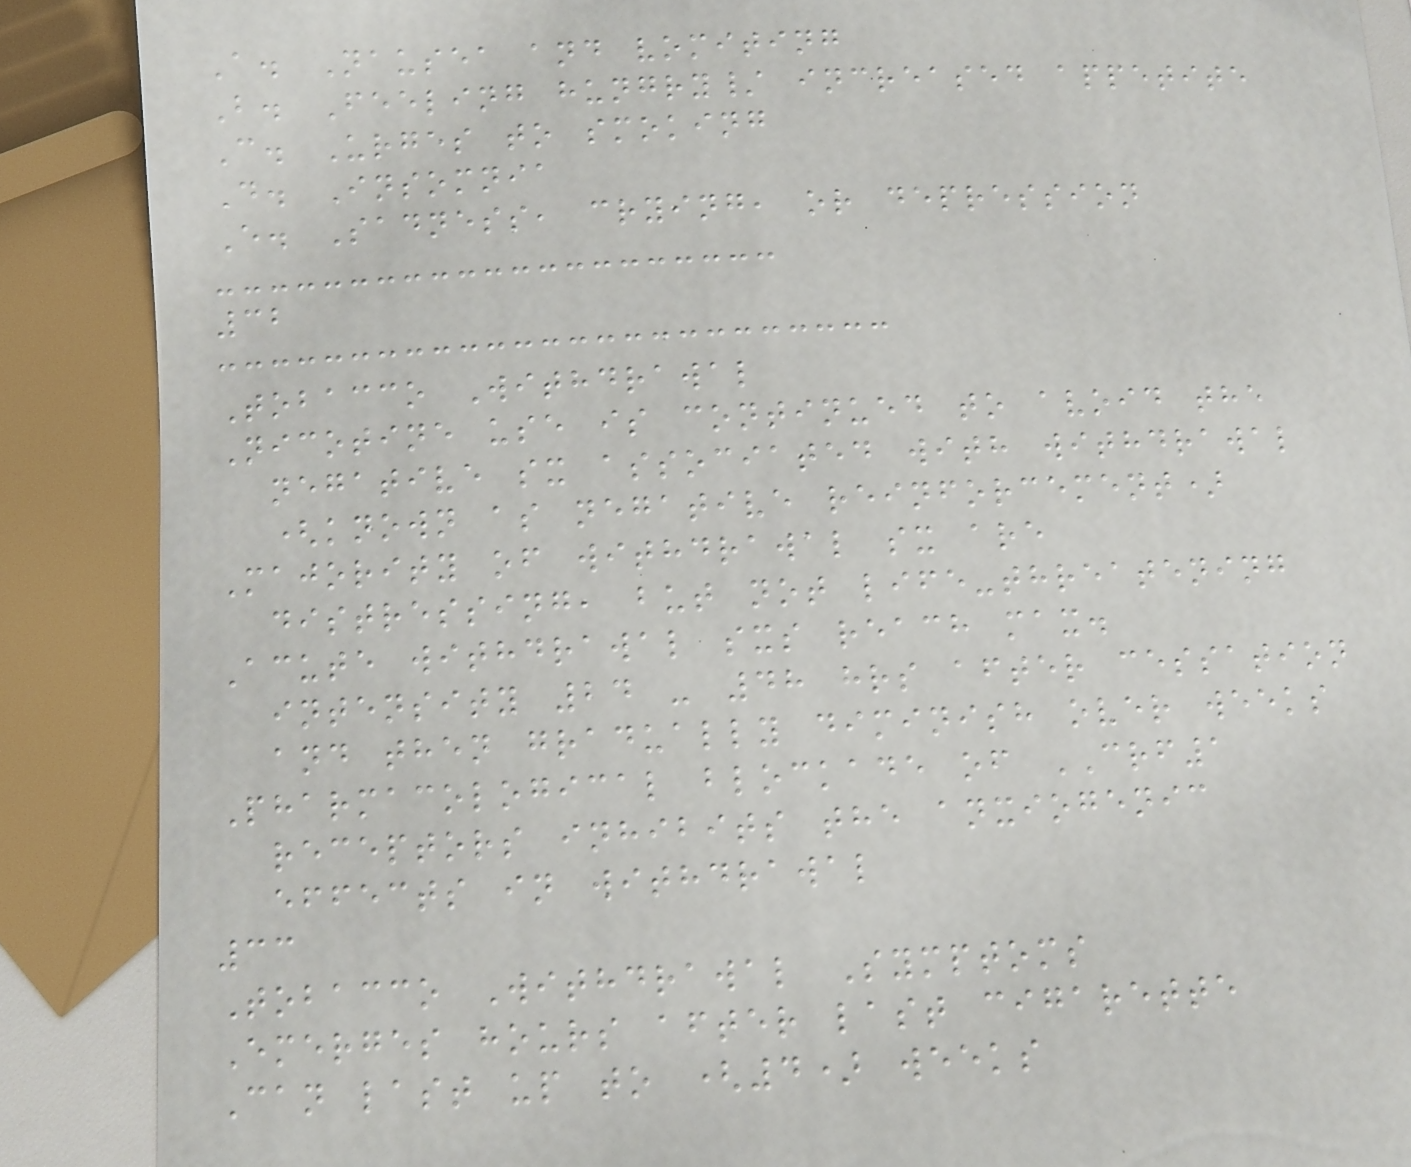A. Nausea and vomiting
B. Feeling hungry/ increased appetite
C. Urges to smoking
D. Insomnia
E. Sadness, crying, or depression
32
Tobacco Withdrawal
Nicotine use is continued to avoid the
negative sx associated with withdrawal
(known as negative reinforcement)
Majority of withdrawal sx are
distressing, but not life-threatening
Acute withdrawal sxs reach max.
intensity 24 - 48 hrs after cessation
and then gradually diminish over weeks
Pharmacological blockade of CRF1
receptors inhibits the anxiogenic
effects in withdrawal
33
Tobacco Withdrawal Symptoms
Emerges hours after last cigarette
Can last up to (4) weeks
